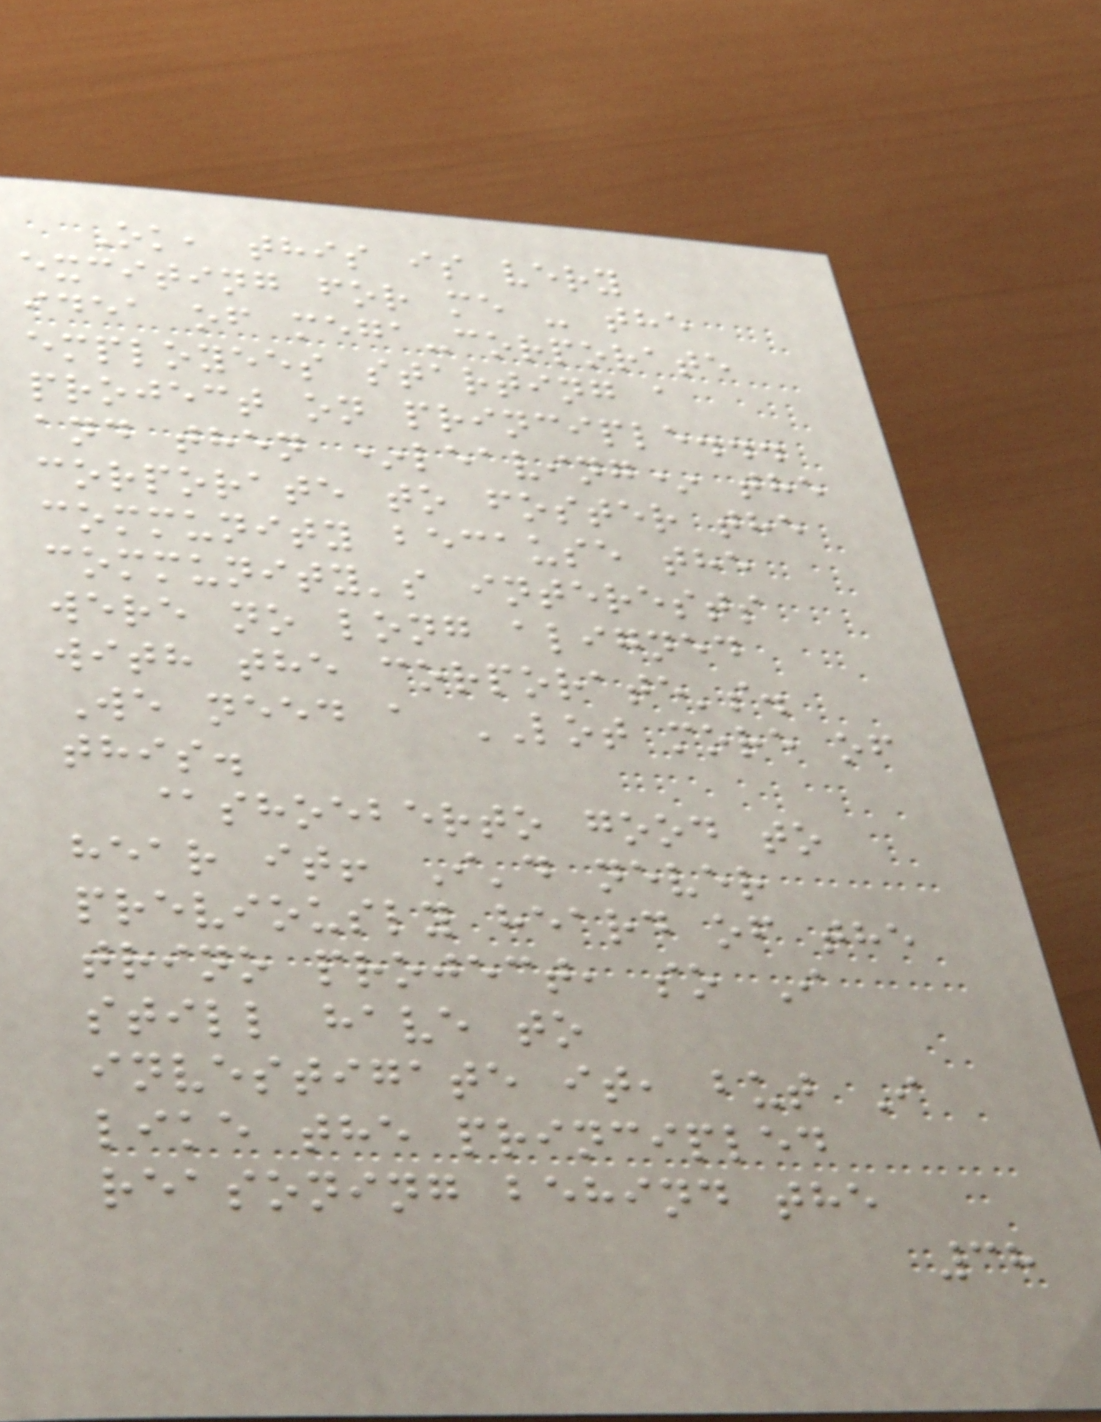Ok, this is very
exciting for me - the
idea of mega-corporate
employees starting a
project on principle...
and then *leaving* the
corporate to foster the
community because the
community's interests
were no long aligned
with the corporate's.
We need a LOT more of
this.
@shoeberto good to
hear it! I'd never
previously heard of the
trino project, so I
still have to
investigate it, but I
like the principled
reasoning behind the
38
